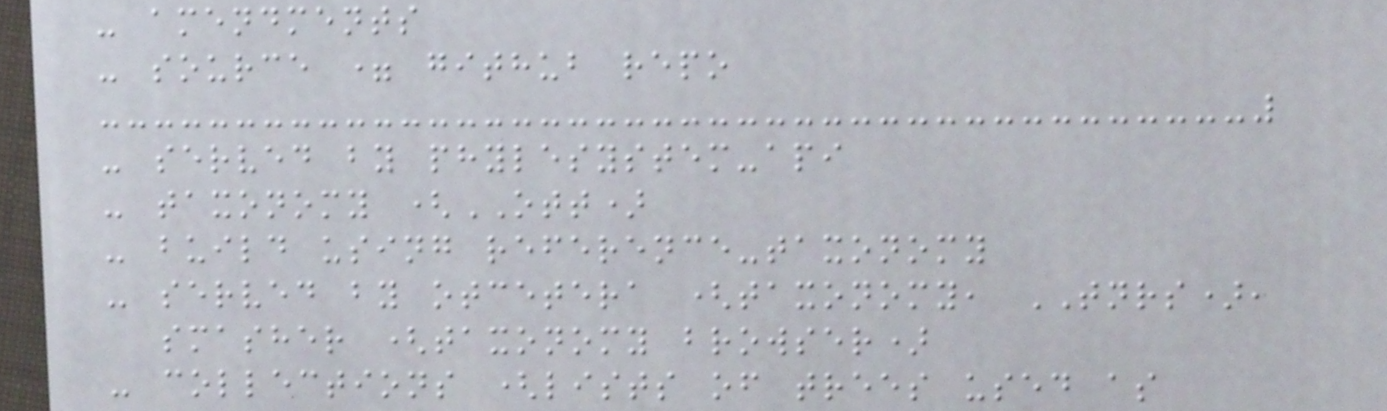- amendments
- source = github repo
- served by phylesystem-api
- taxonomy (OTT)
- build using reference-taxonomy
- served by otcetera (taxonomy, TNRS),
smasher (taxonomy browser)
- collections (lists of trees used as
